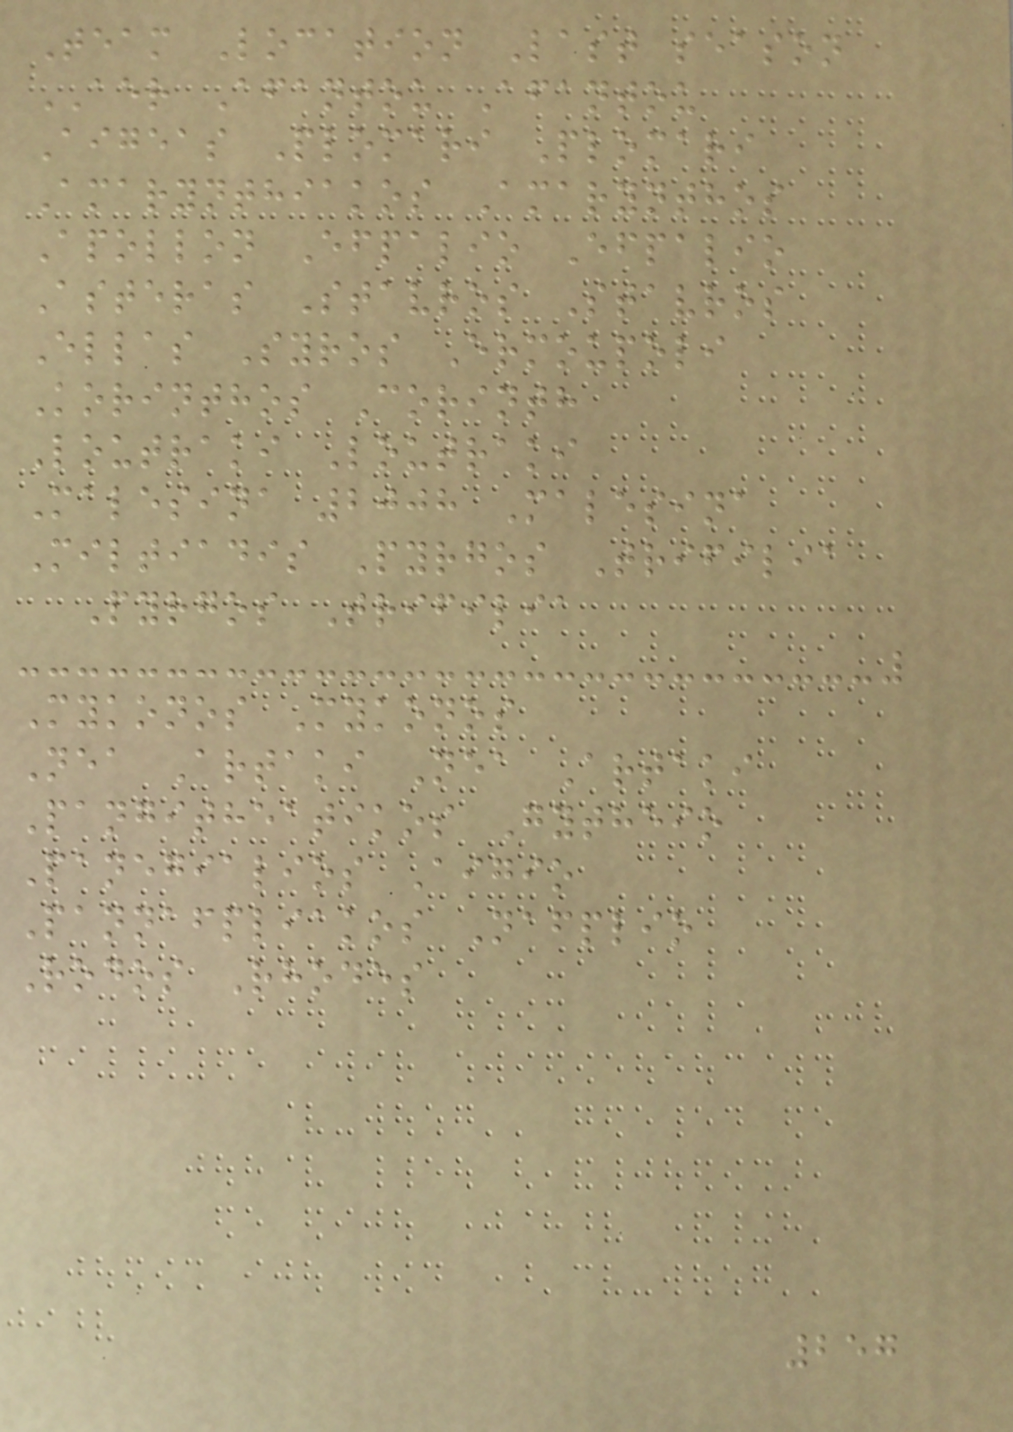Team Location Last season
AER Afantou Afantou
Aigeas Plomari Plomari
Amarynthiakos Amarynthos
Apollon Efpalio Efpalio
Asteras Stavros Stavros
Ellas Syros Ermoupoli
Korinthos Corinth
Loutraki Loutraki
Malesina 2008 Malesina
Miltiadis Pyrgos Trifilia
Pyrgos Trifilia
Mykonos Mykonos
Nea Artaki Nea Artaki
Pangitheatikos Gytheio
Panegialios Aigio
Pannafpliakos Nafplio
Rodos Rhodes
257
